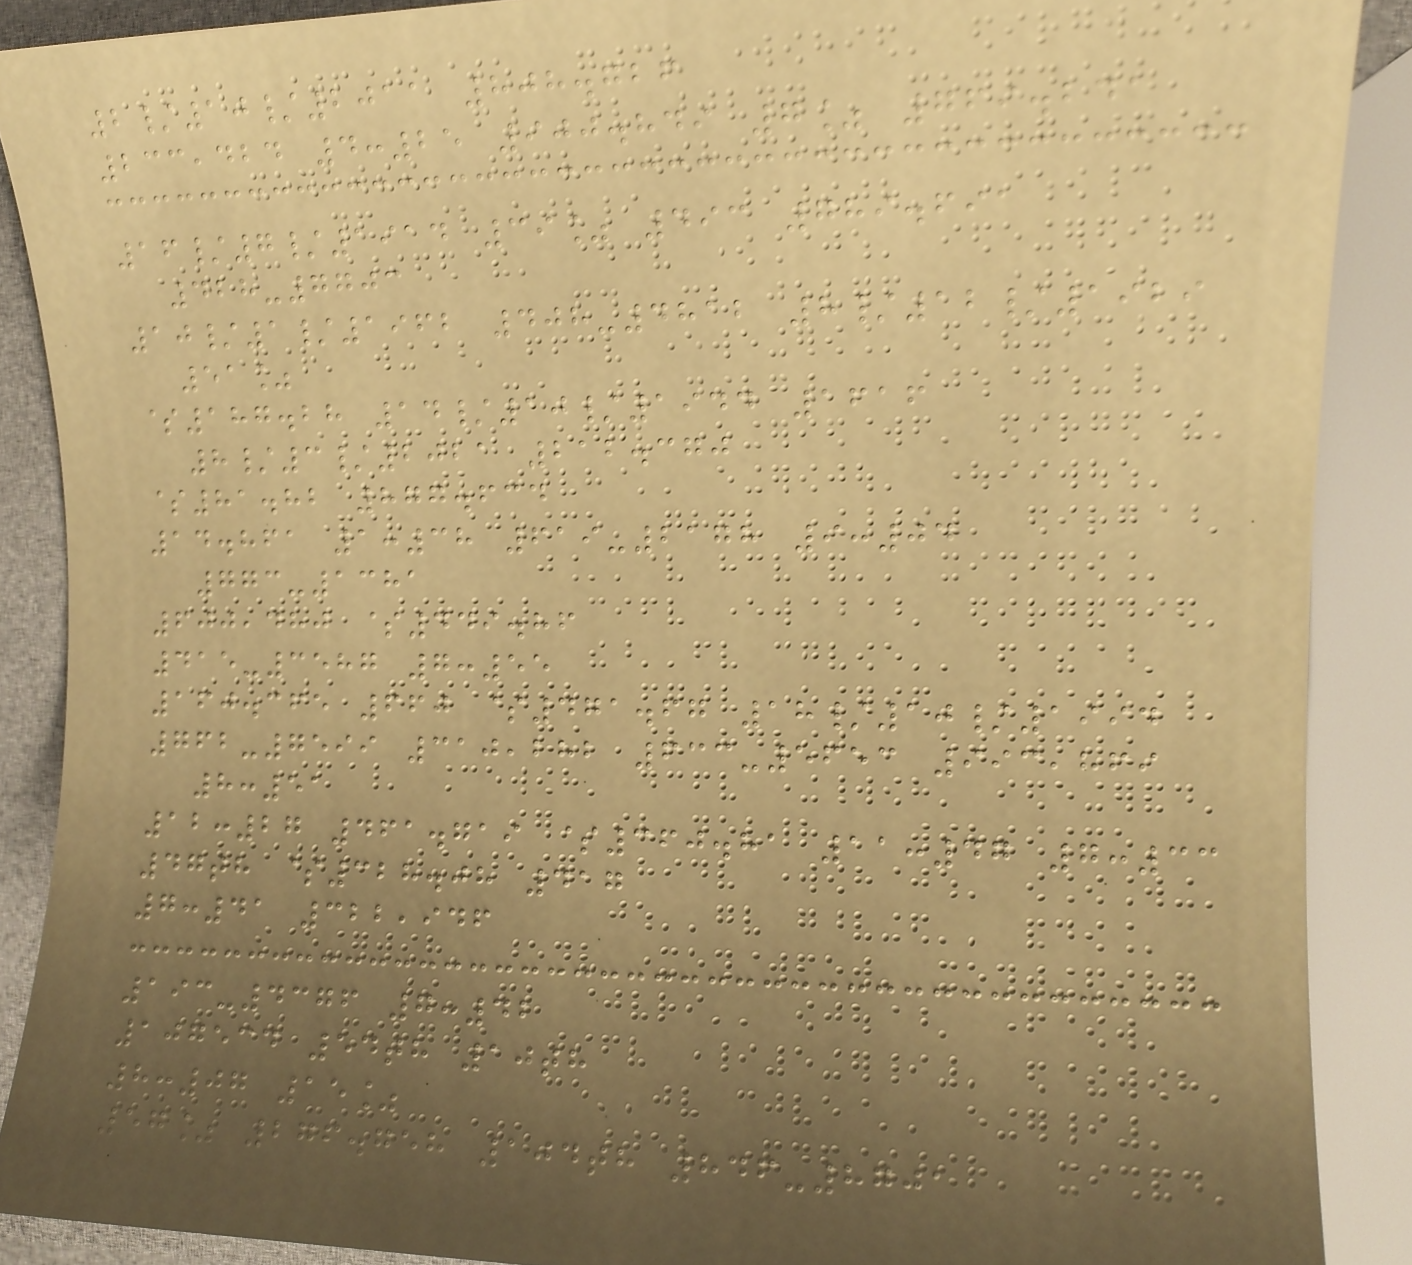2/10/2011 808.726
233,424 4:25 900.849 7% 769.241
16/7/1914 39% 493 789.691
428-7703
10/1/1962 408-4812 8/12/1929
51%
$187.28 14/10/1944 1616
8/3/2021 212.370
$81.82 877.634
14.861 1:38 619-2178 9:04
773-1381
600,480 $449.86
415-3587 7:55
160.365 660 $471.67 18/10/1994
762-7599 310,282 633-5653 993,869
8:51
12:27 461.719 $360.81 11:47 7:33
47th $328.08 417
7:41 322,946
193-4376 7:42
107534 54th 10th
8:07 15%
57% 276.758 104th 846-8701
